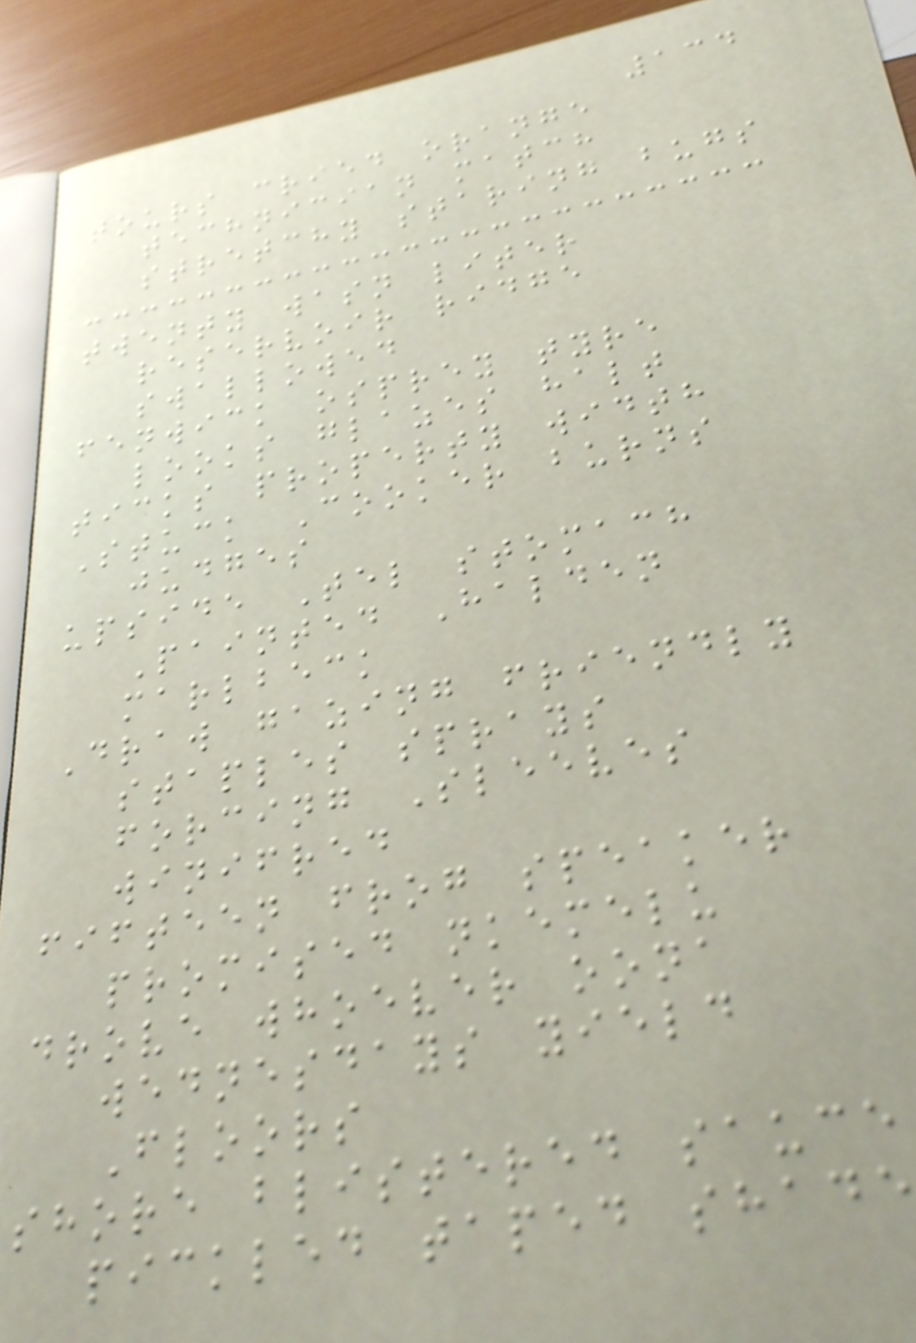134
tours cried orange
technician match
stretchy staring bugs
twenty wasn liter
reservoir ridge
swallowed
fenwick osprey tyre
looks glazes halt
ticks property width
Stuck Cooker burns
judges
upside Tel stomach
Painted Halden
marlbeck
Draw gazing friendly
staples sprays
forcing Sleeves
winifred
fifteen frog speaker
promised nkemelu
drove whoever oona
wednesdays yield
Floors
shore blistered sauce
pickled taped shade
